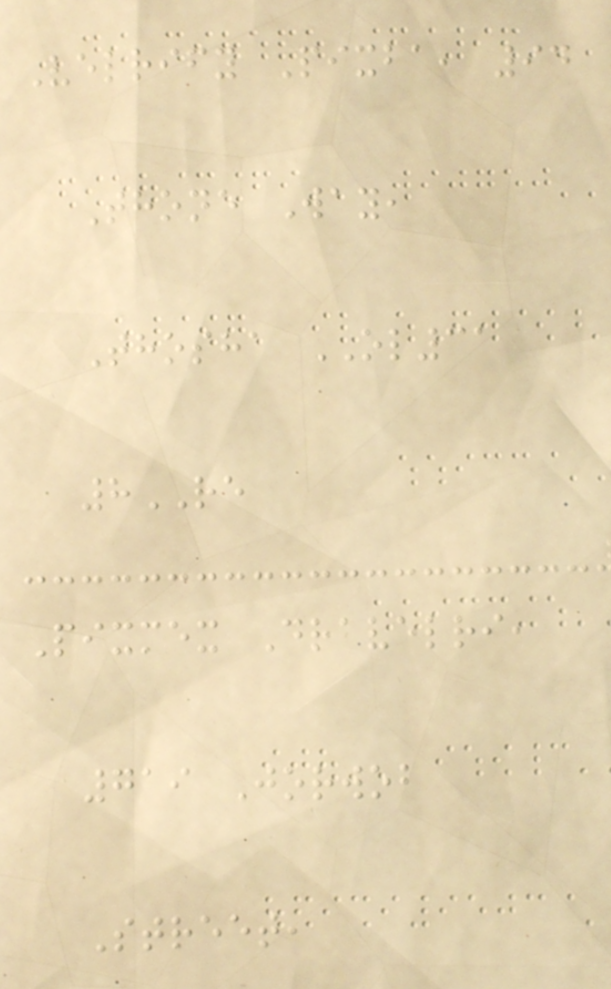Velrify Pixba, 94
Thone Way,
Thosha OL31
8RE
Pixmex Dravelri,
719 Jorwob
Street,
